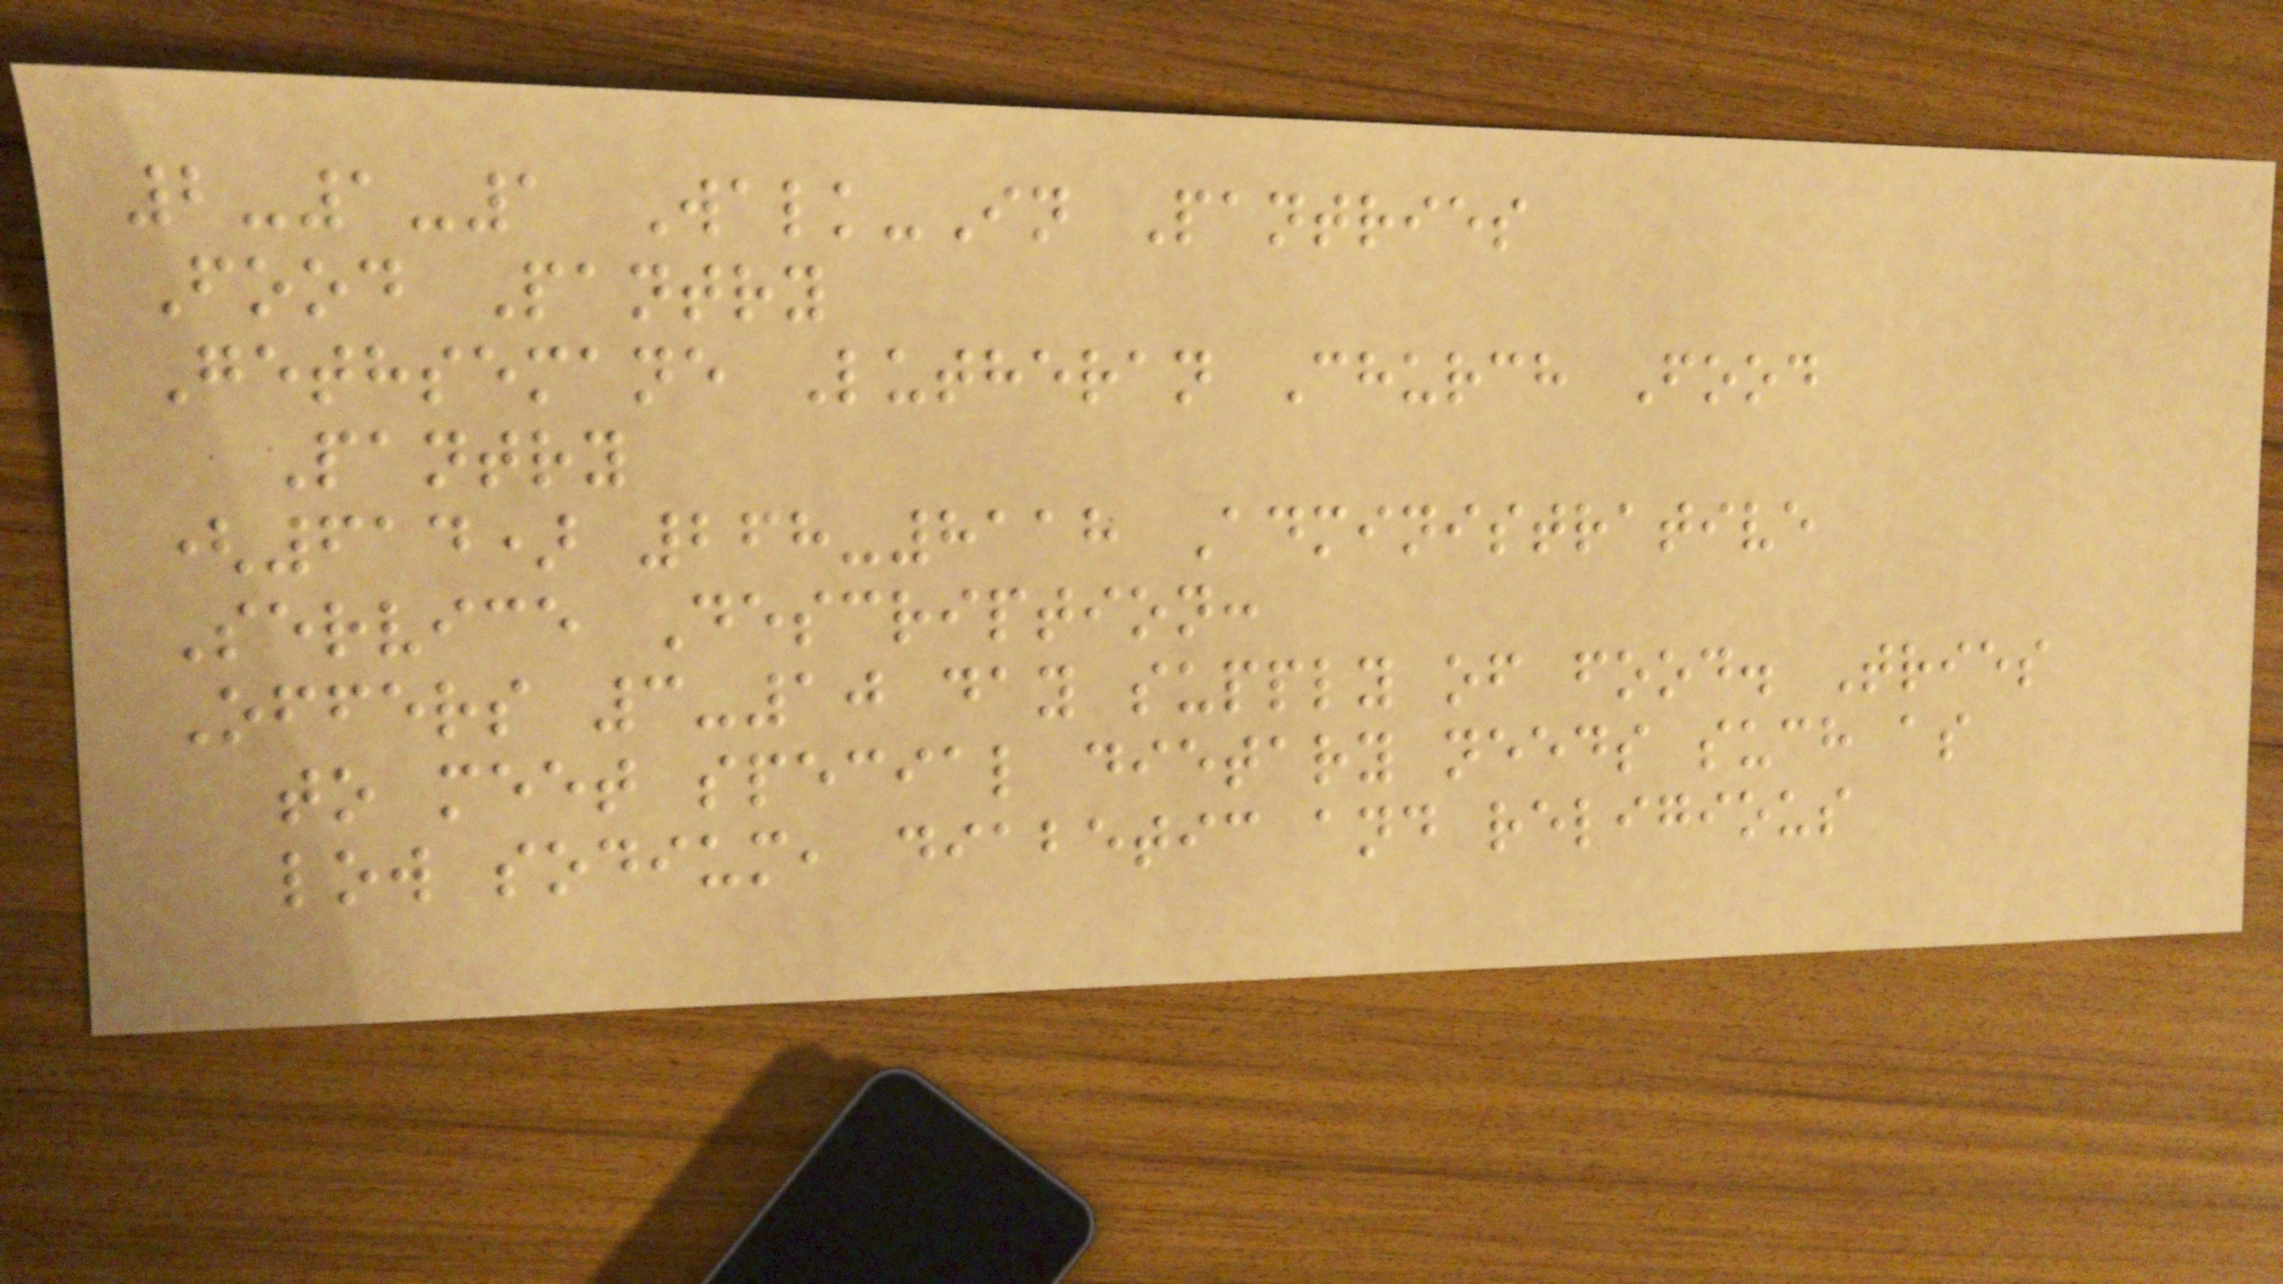2-1-1 Walk-In Pantries
Food Pantry
Gethsemane Lutheran Church Food
Pantry
(614) 268-8118 Administrative
Service Description:
Offers 3-10 day supply of food. Tries
to meet special dietary needs such as
low sodium, diabetic and religious
